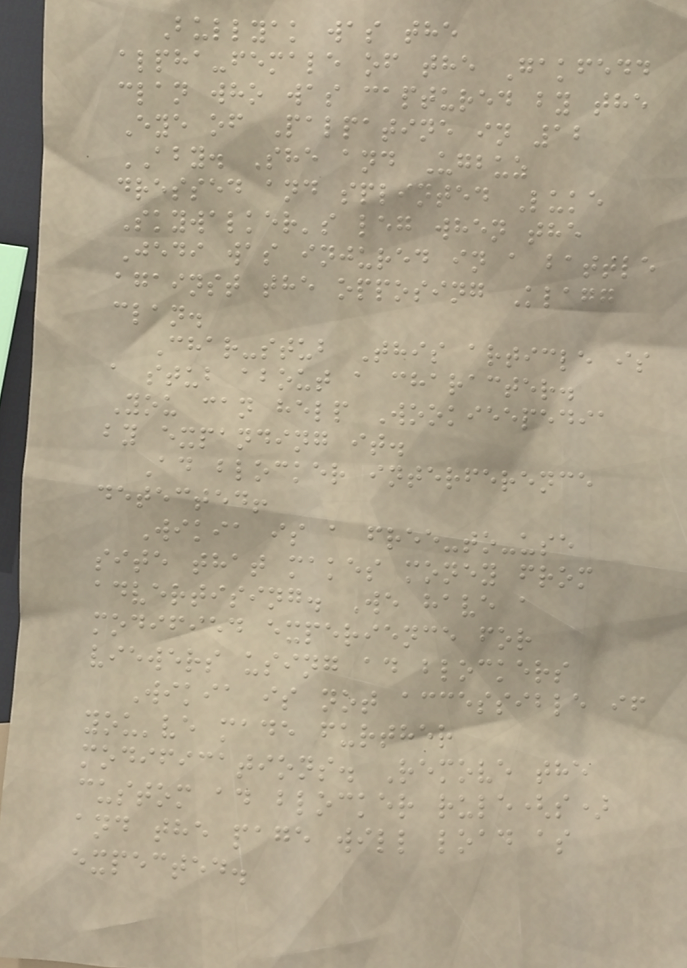Bullyak was the
alpha-female of the Gakfedd
clan who was captured by the
Eye of Palpatine in 12
ABY. She and Ugbuz
dressed and splinted Luke
Skywalker's leg when the
Jedi was injured in a battle
against the opposing Klagg
clan.
Char-stub This article is
a stub about a character.
You can help Wookieepedia
by expanding it.
Ad blocker interference
detected!
Wikia is a free-to-use
site that makes money from
advertising. We have a
modified experience for
viewers using ad blockers
Wikia is not accessible if
you've made further
modifications. Remove the
custom ad blocker rule(s)
and the page will load as
expected.
